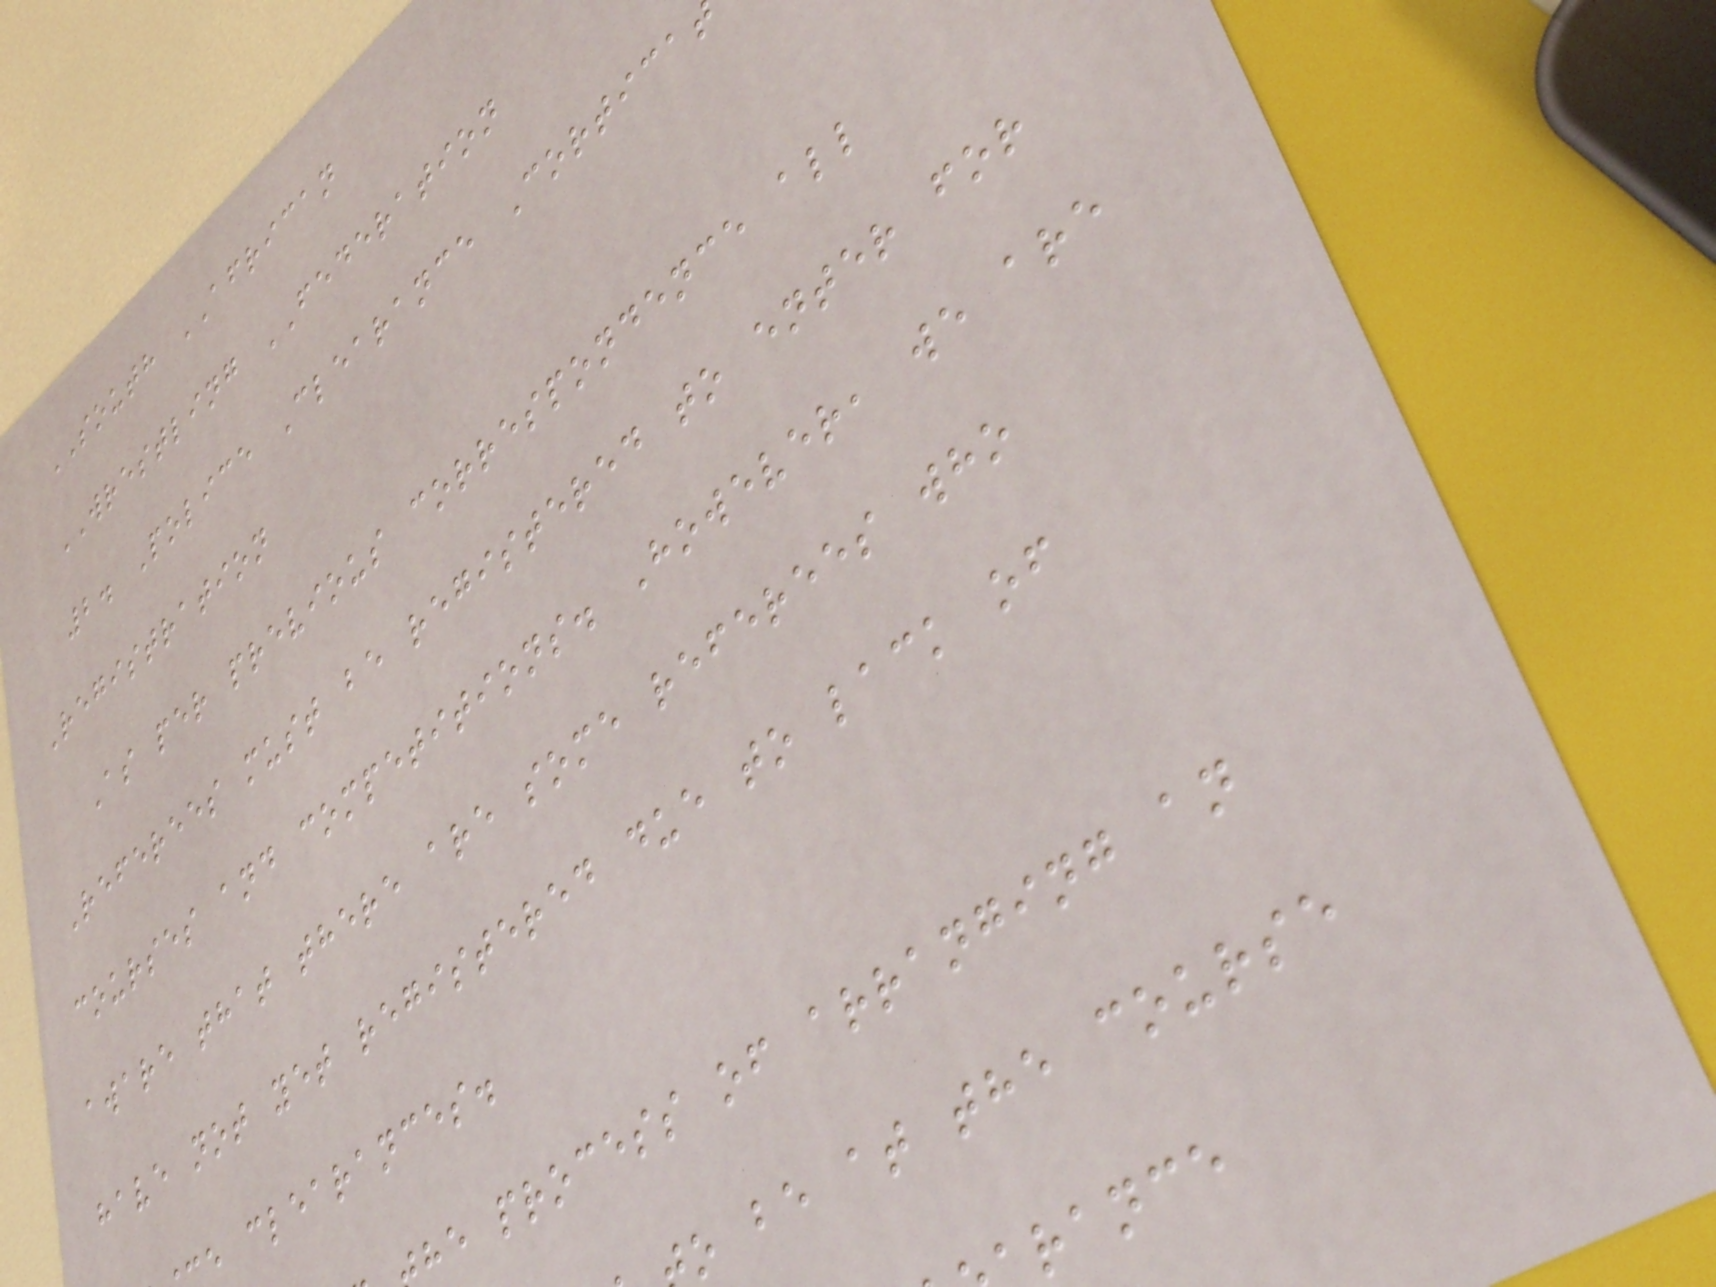SOUTH AFRICAN
WRESTLING FEDERATION
2. Police Clearance Cortica
Registration
As per previous correspondence all
Referees must be registered to enter for
courses and competitions. However, we are
aware that there are some referees who
have not yet registered due to lack of
e clearances.
he process of arranging an
o be at the course
